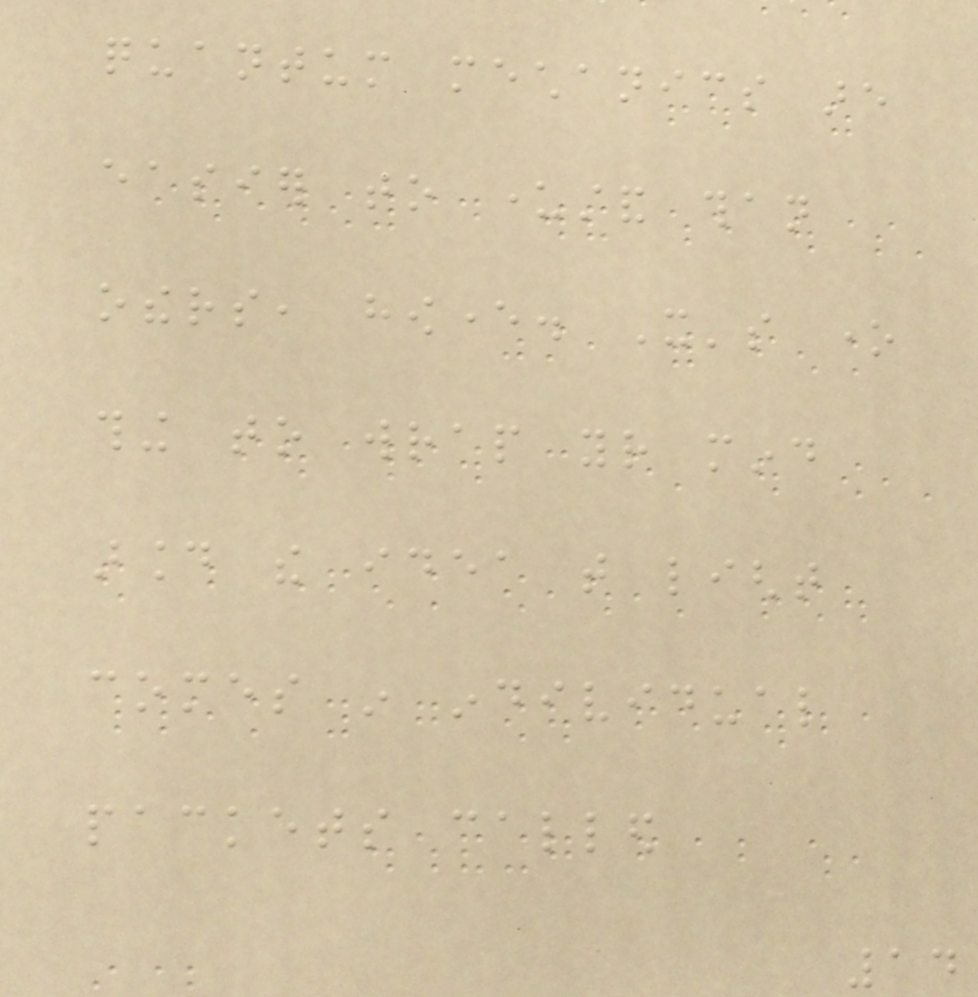quantum mechanics are
easier to understand than
others, however. It's one
thing to wrap your mind
around the idea that light
comes in individual
packets called
14
